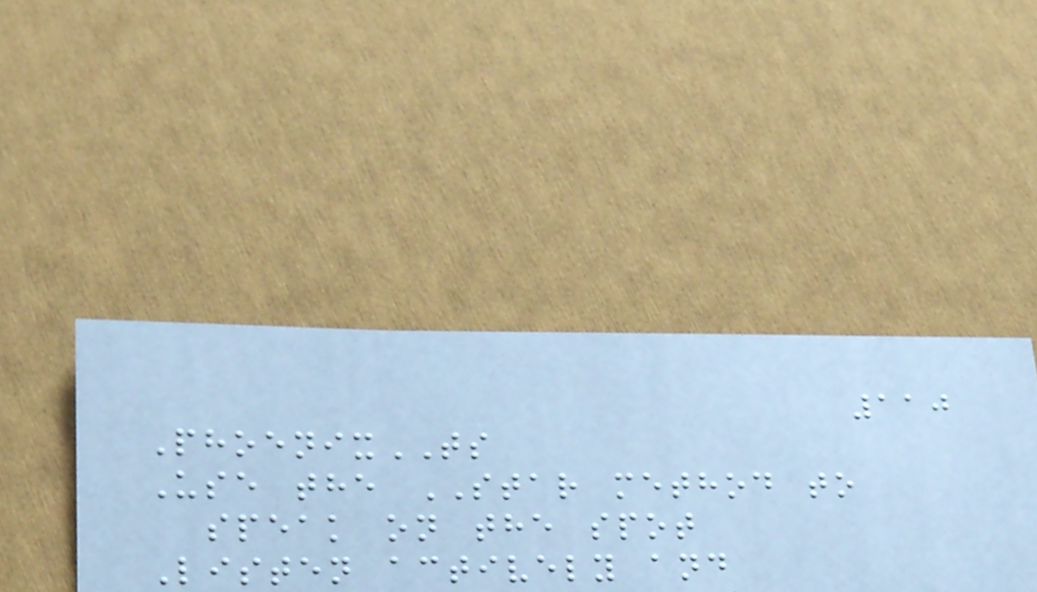110
PhoenixTS
Use the STAR method to
speak on the spot
Listen actively and
